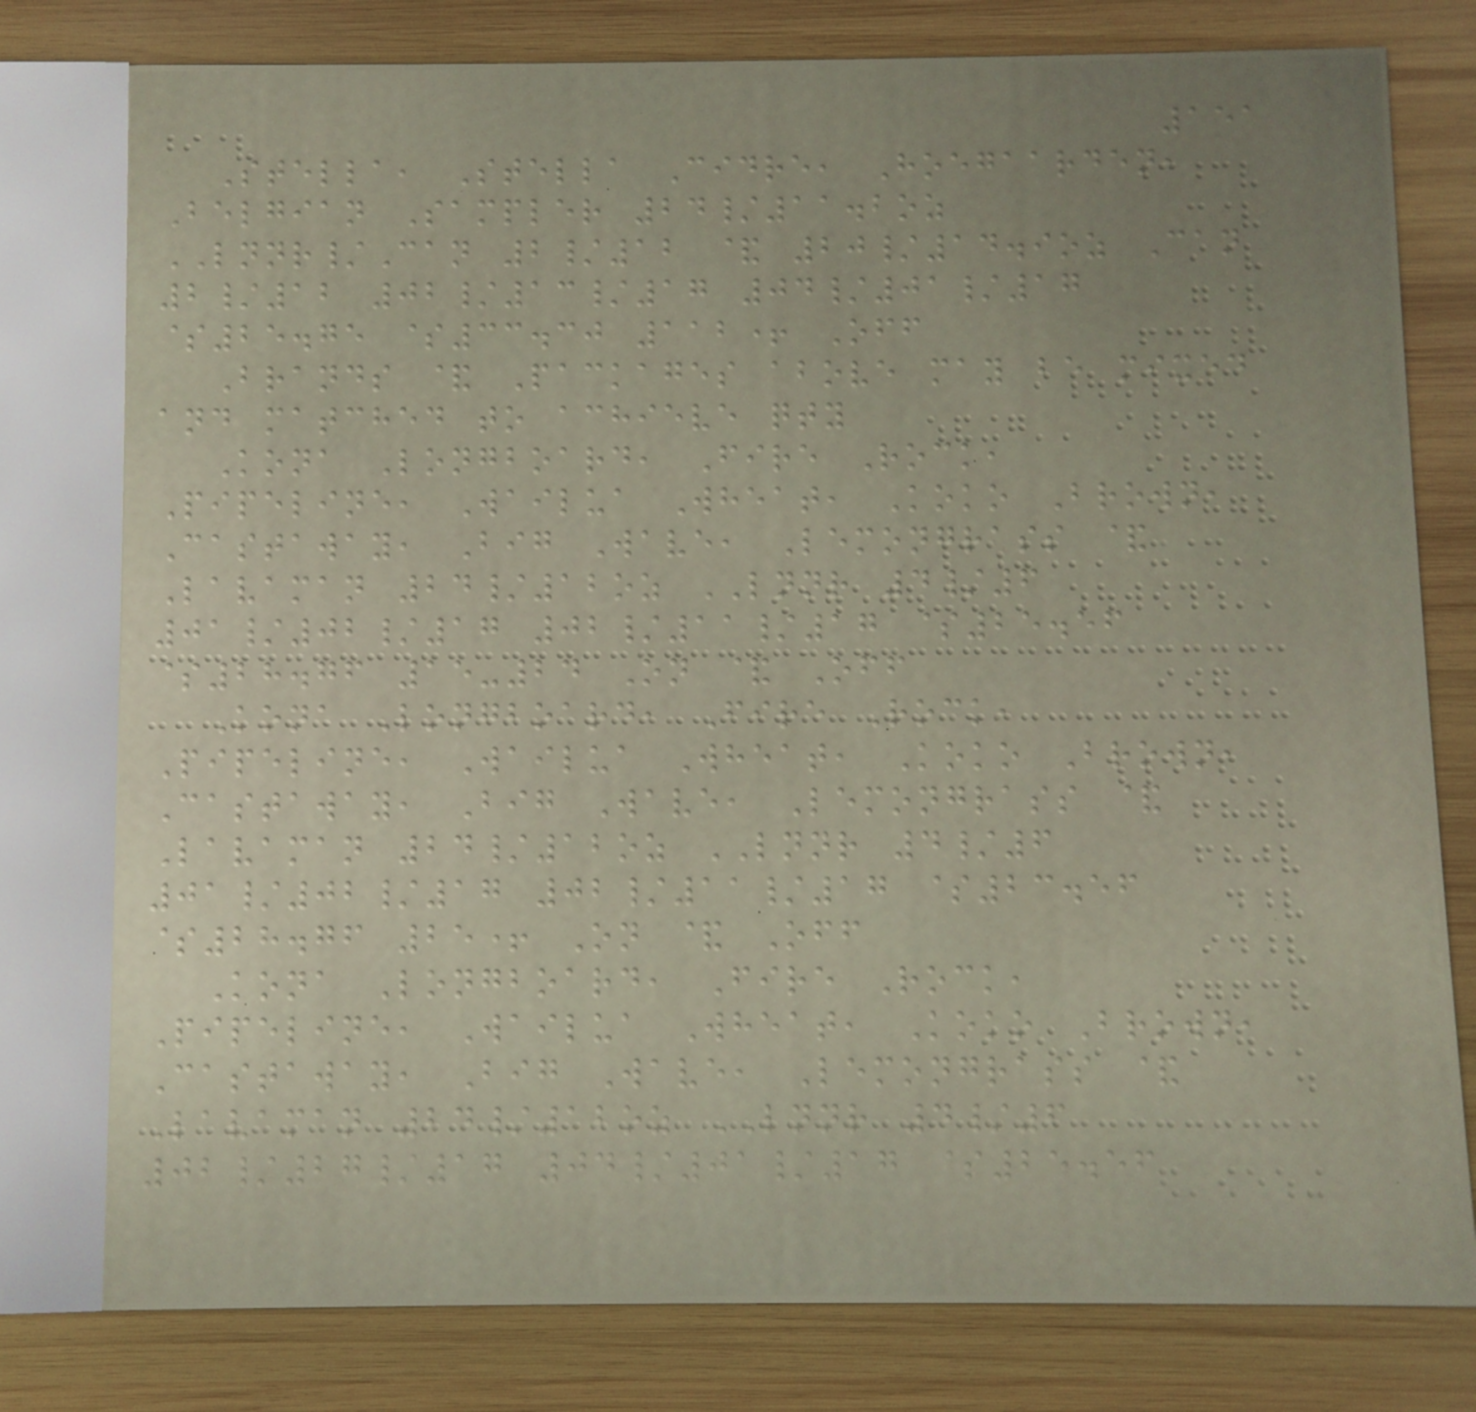151
Stella, Stella Cidre, Hoegaarden,
Belgian Sampler 24/11.2oz
LNNR/Can 2/12 & 20/14.9oz Can
2/12 02/13/17 04/01/17
$25.75 $33.30 112+ Off
Brands & Packages above may be mixed
and matched to achieve qty
Kona Longboard, Fire Rock,
Pipeline, Wailua Wheat, Koko Brown,
Castaway, Big Wave, Lemongrass &
Lavaman 24/12oz LNNR 4/6
01/02/17 02/11/17 $25.56
$28.76 15-24 On & Off
Kona Longboard, Fire Rock,
Pipeline, Wailua Wheat, Koko Brown,
Castaway, Big Wave, Lemongrass &
Lavaman 24/12oz LNNR 4/6
01/02/17 02/11/17 $23.56
$28.76 25+ On & Off
Kona Longboard, Fire Rock,
Pipeline, Wailua Wheat, Koko Brown,
Castaway, Big Wave, Lemongrass &
Lavaman 24/12oz LNNR 4/6
02/27/17 04/01/17 $25.56
